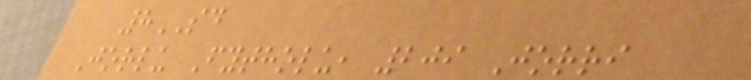8SD
Jorlu Fytholu, 209 Jorri
